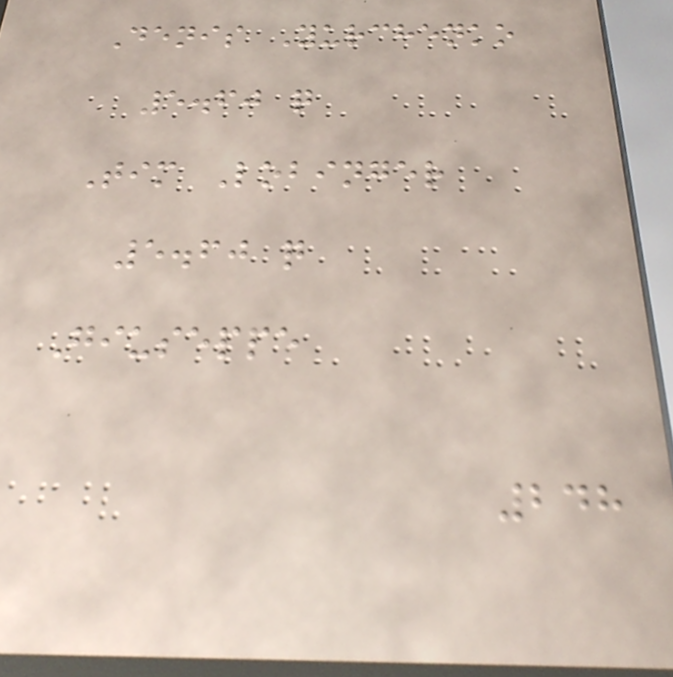Denis Yurchenko
5.60 q
Tim Lobinger
5.60 q
Giuseppe
248
